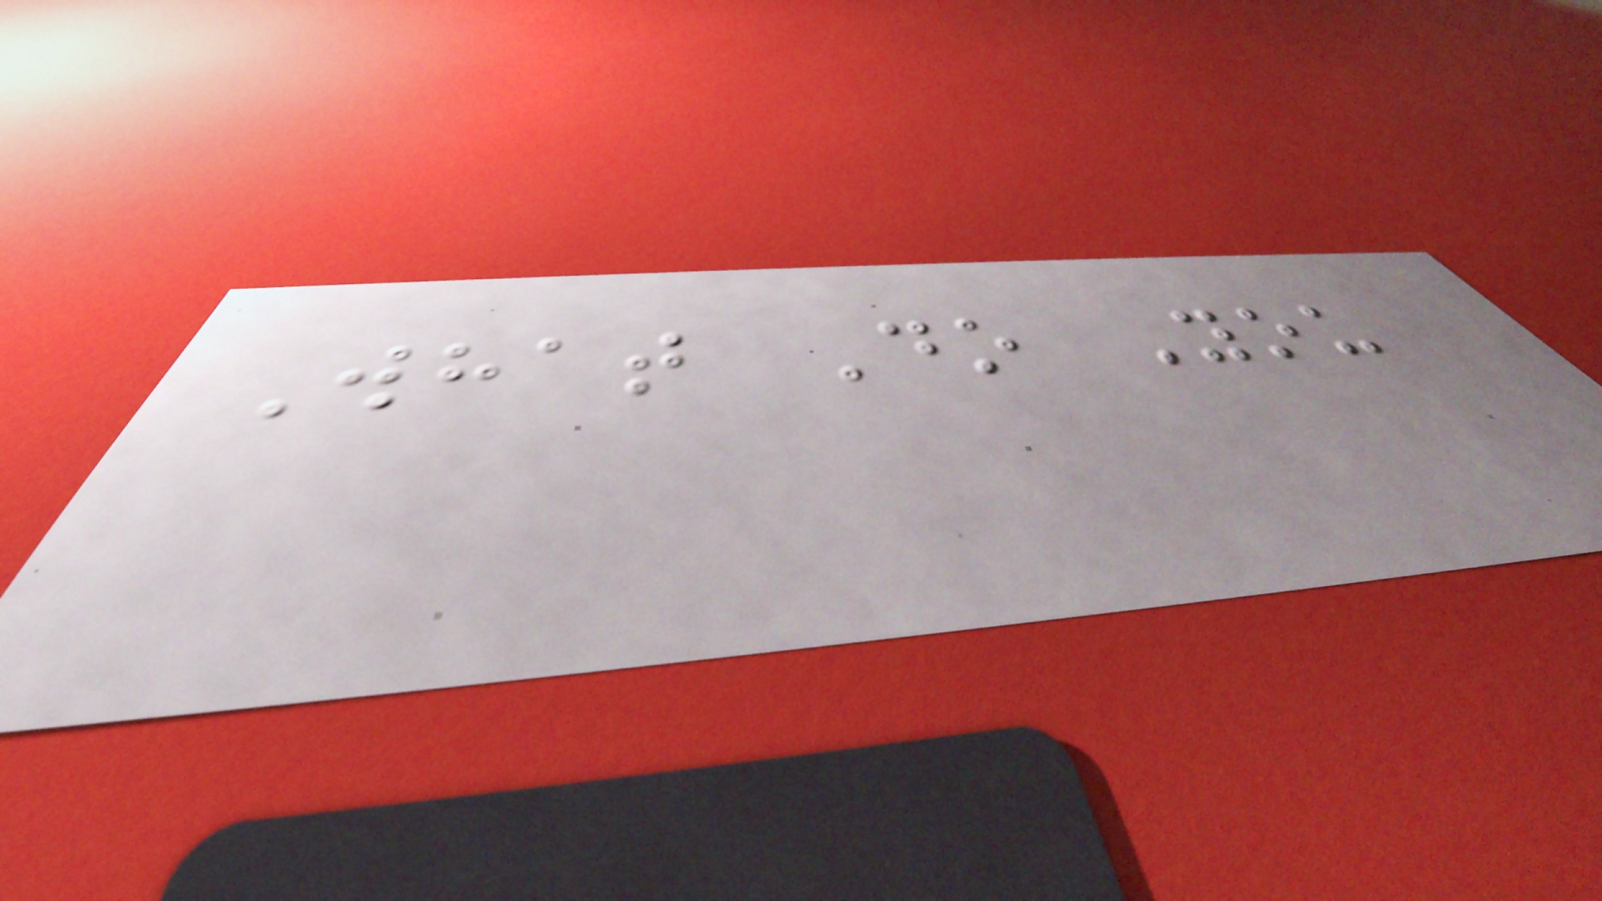What Do You
